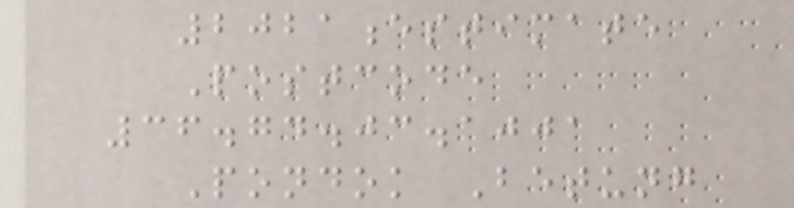2021estimate
Postcode
36.74.03.1001
Pondok Betung
